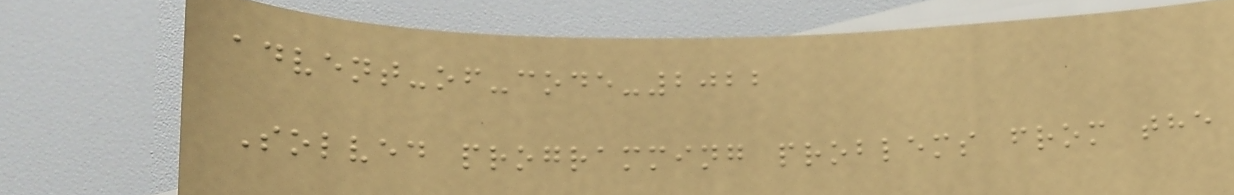advent-of-code-2022
Solved programming problems from the
